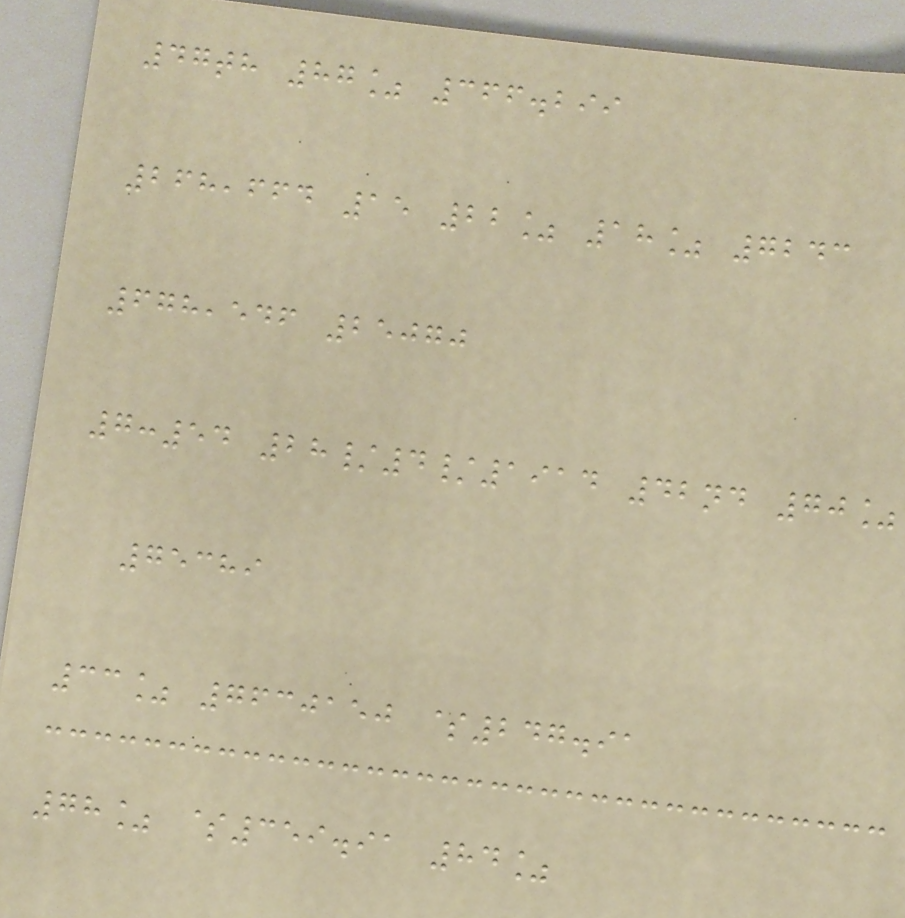47th 87% 366.299
268,664 15 22% 18% 7243
678,546 25070
7:54 28/4/1914 42nd 70%
75389
33% 7630150 $247.91
78% $359.91 84%
